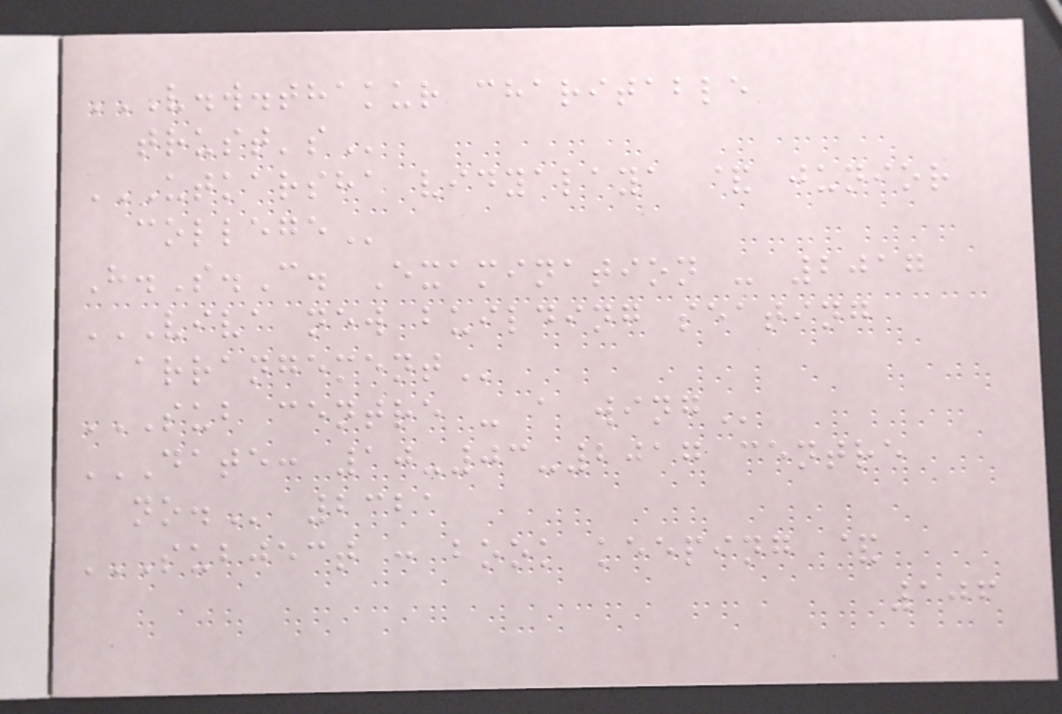V.W.THAKUR CHARITABLE
TRUST'S
UTKARSHA VIDYALAYA & JUNIOR
COLLEGE
H.S.C. Examination - 2017
VIVA NEW BUILDING SEATING
ARRANGEMENT
SUB CENTRE - A WING
DATE: 10-03-2017 CENTRE
NO. 2321
SUBJECT : BOOK KEEPING &
106
